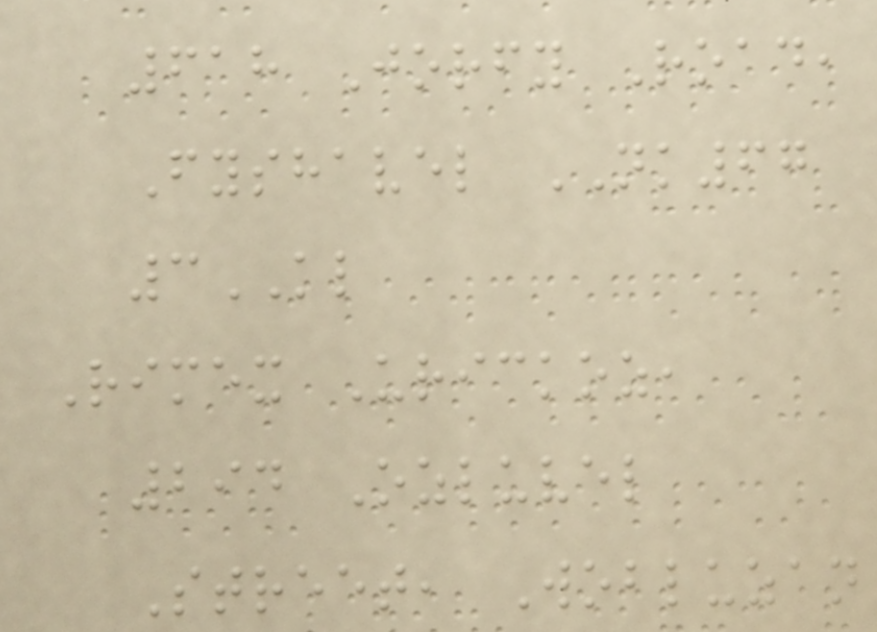618 Jorfy Road,
Fyshavel NK67
3KL
Rimex Urickoz,
294 Ozluvel
Street, Wobluzan
